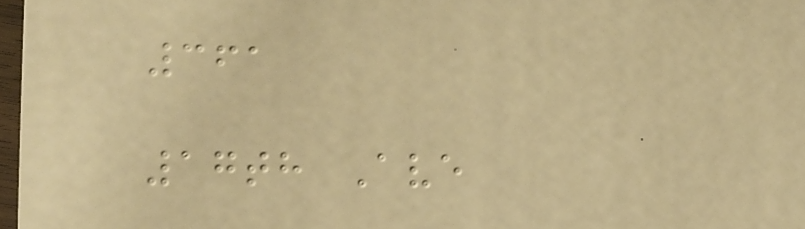361
17th Ave
